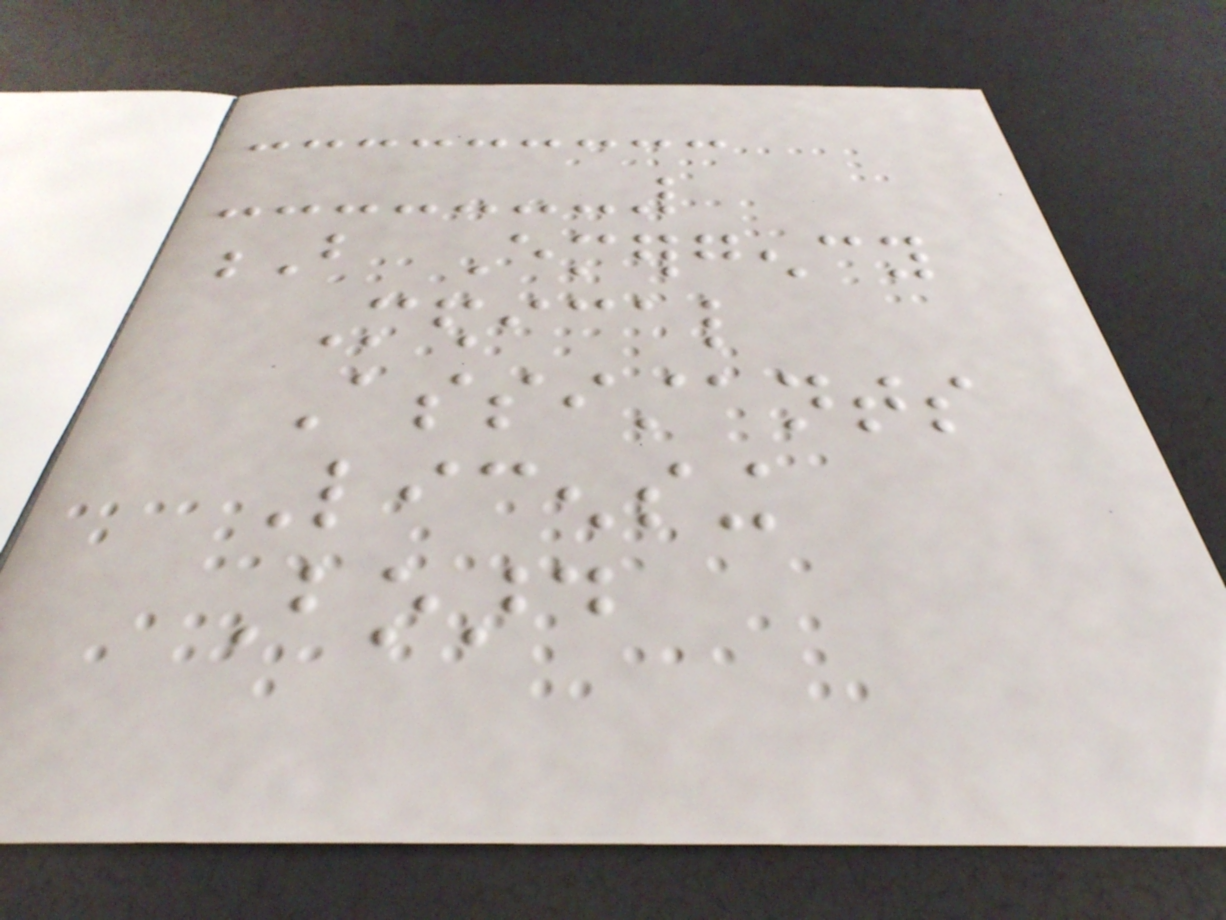B Emergency
Medical
Assistants
Licensing
Board
